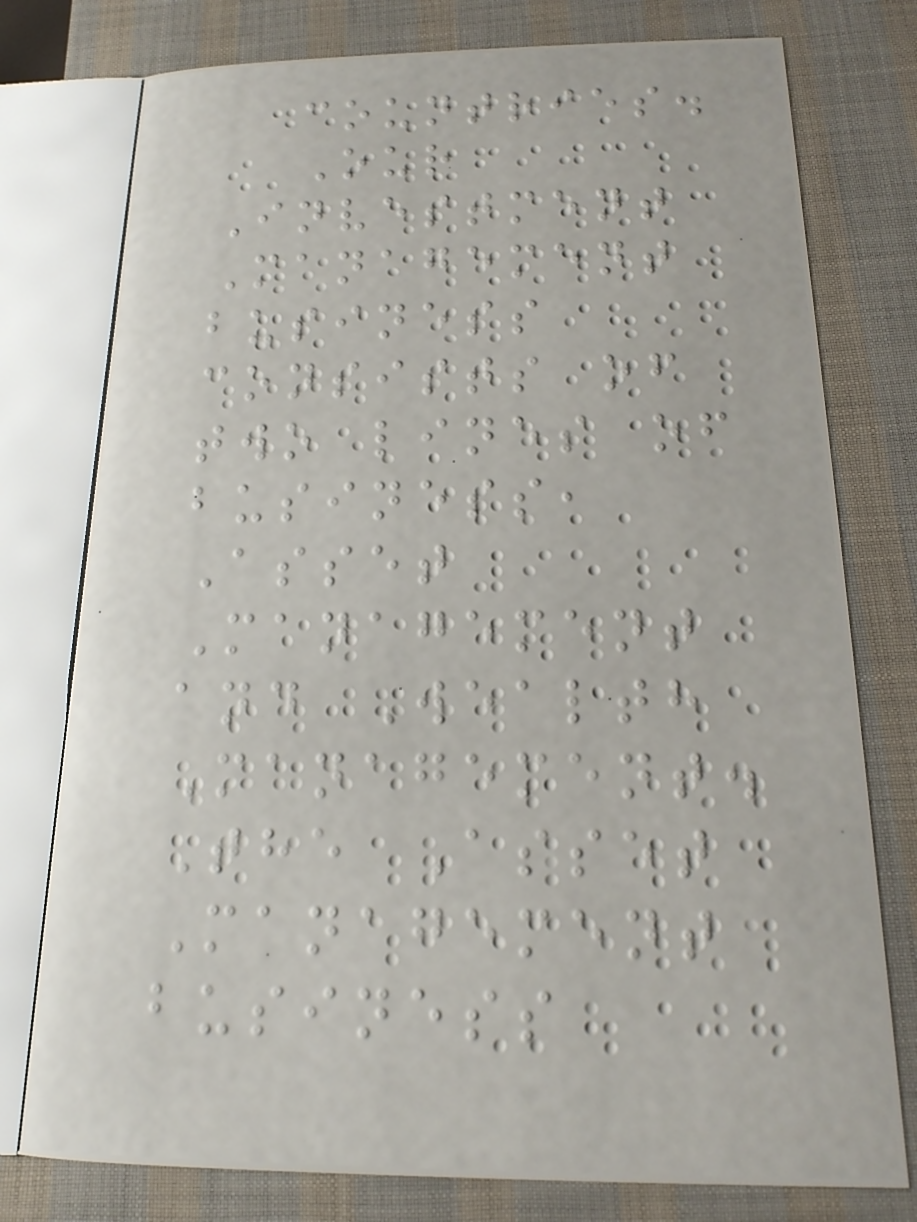countries.
Our
Investment
Management
business
consists of
two lines of
business,
Asset
Management
and Wealth
Management.
The Asset
Management
business
